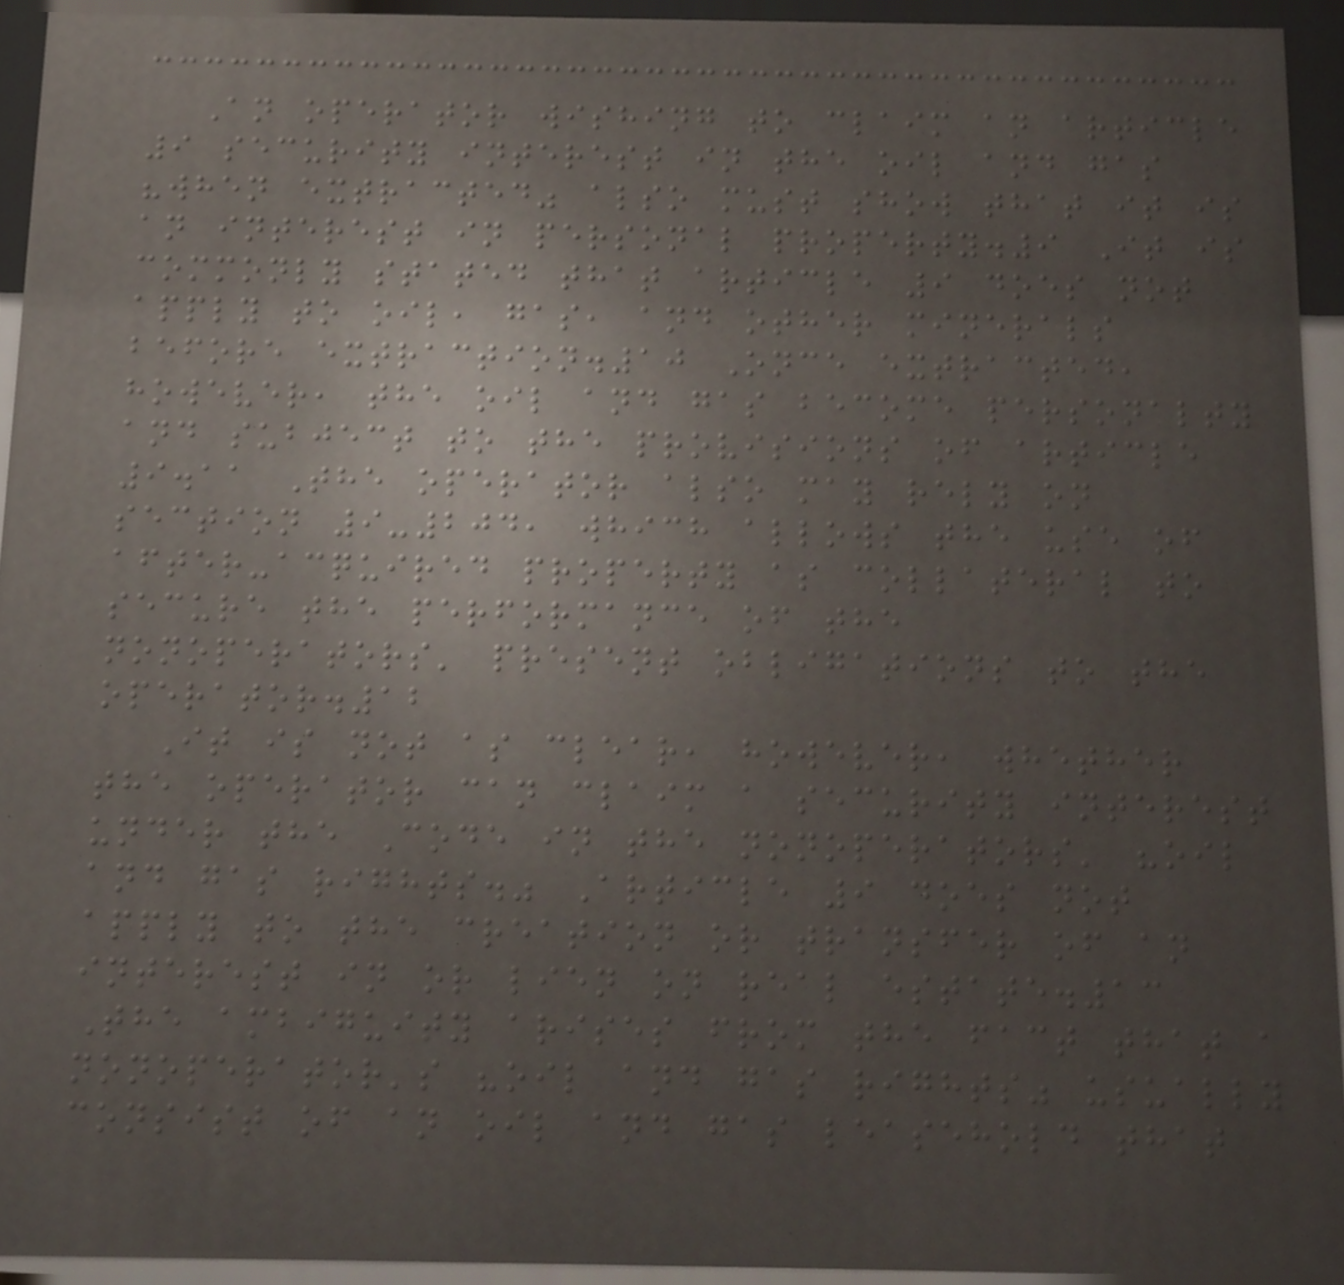An operator wishing to claim an article
9 security interest in the oil and gas
"when extracted" also must show that it is
an interest in personal property.9 It is
commonly stated that article 9 does not
apply to oil, gas, and other minerals
before extraction.10 Once extracted,
however, the oil and gas become personalty
and subject to the provisions of article
9.11 The operator also may rely on
section 9-204, which allows the use of
after-acquired property as collateral to
secure the performance of the
nonoperators' present obligations to the
operator.12
It is not as clear, however, whether
the operator can claim a security interest
under the Code in the nonoperators' "oil
and gas rights." Article 9 does not
apply to the creation or transfer of an
interest in or lien on real estate.13
The ambiguity arises from the fact that a
nonoperator's "oil and gas rights" usually
consist of an oil and gas leasehold that
